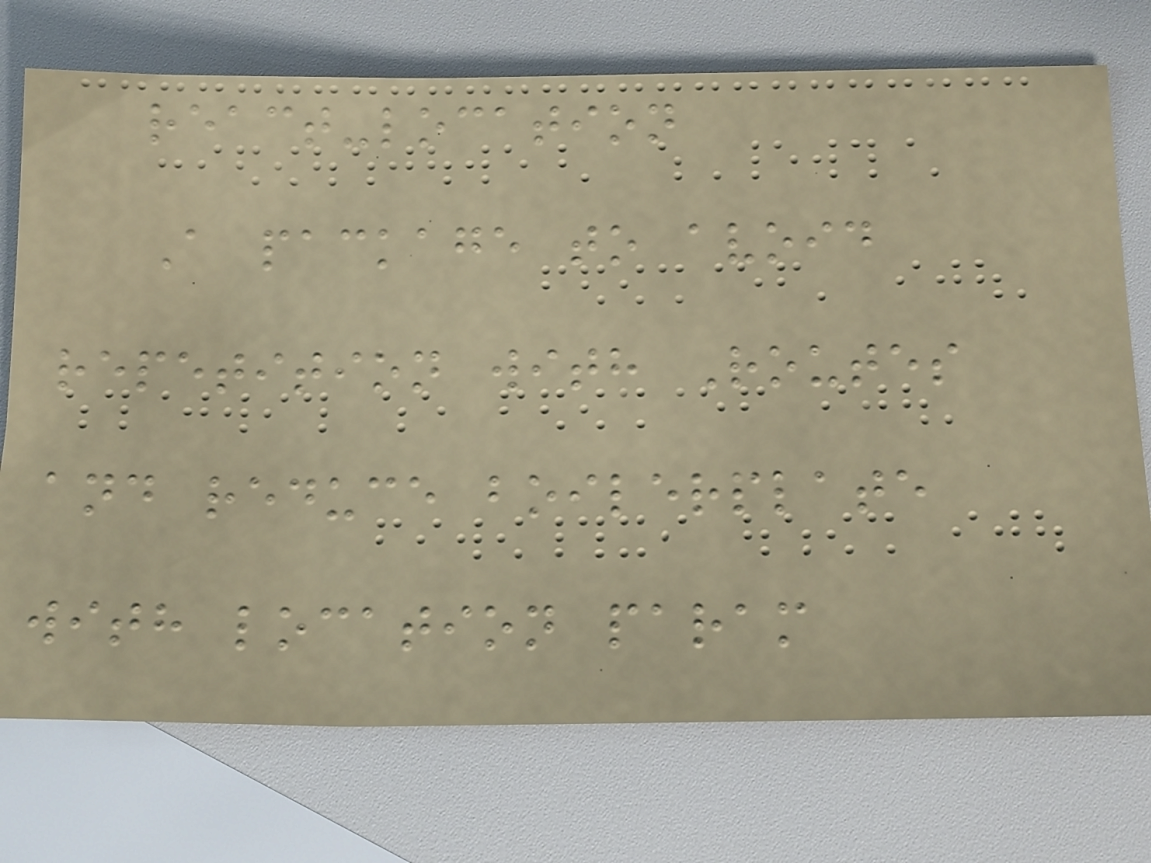react-location
A package to avoid
repetition with Routes
and reduce boilerplate
with location param
